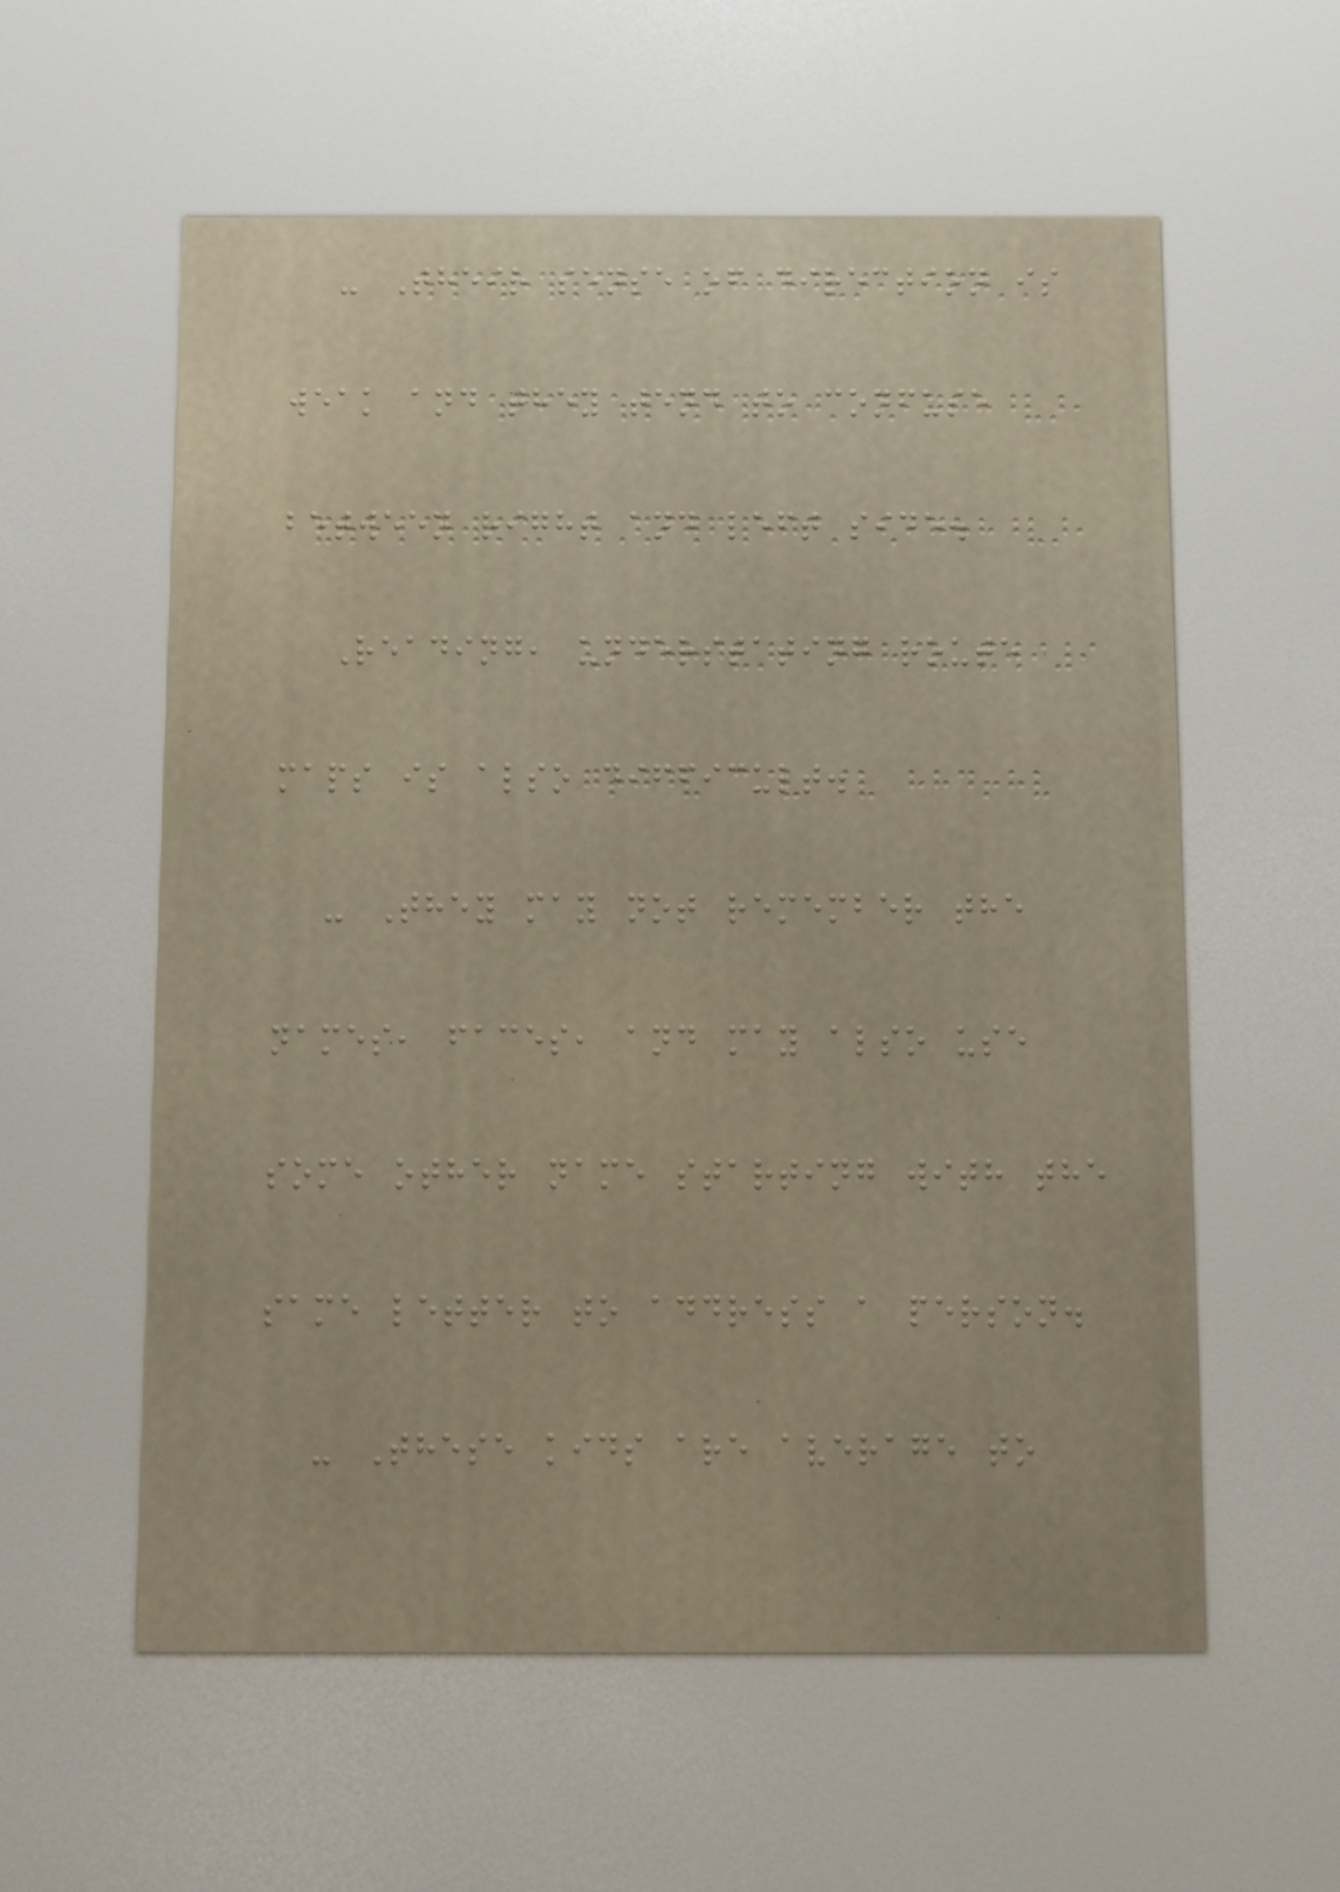- Their sense of direction is
weak and they tend to confuse
between right and left side.
Reading, understating route
maps is also difficult.
- They may not remember the
names, faces, and may also use
some other name starting with the
same letter to address a person.
- These kids are average to
